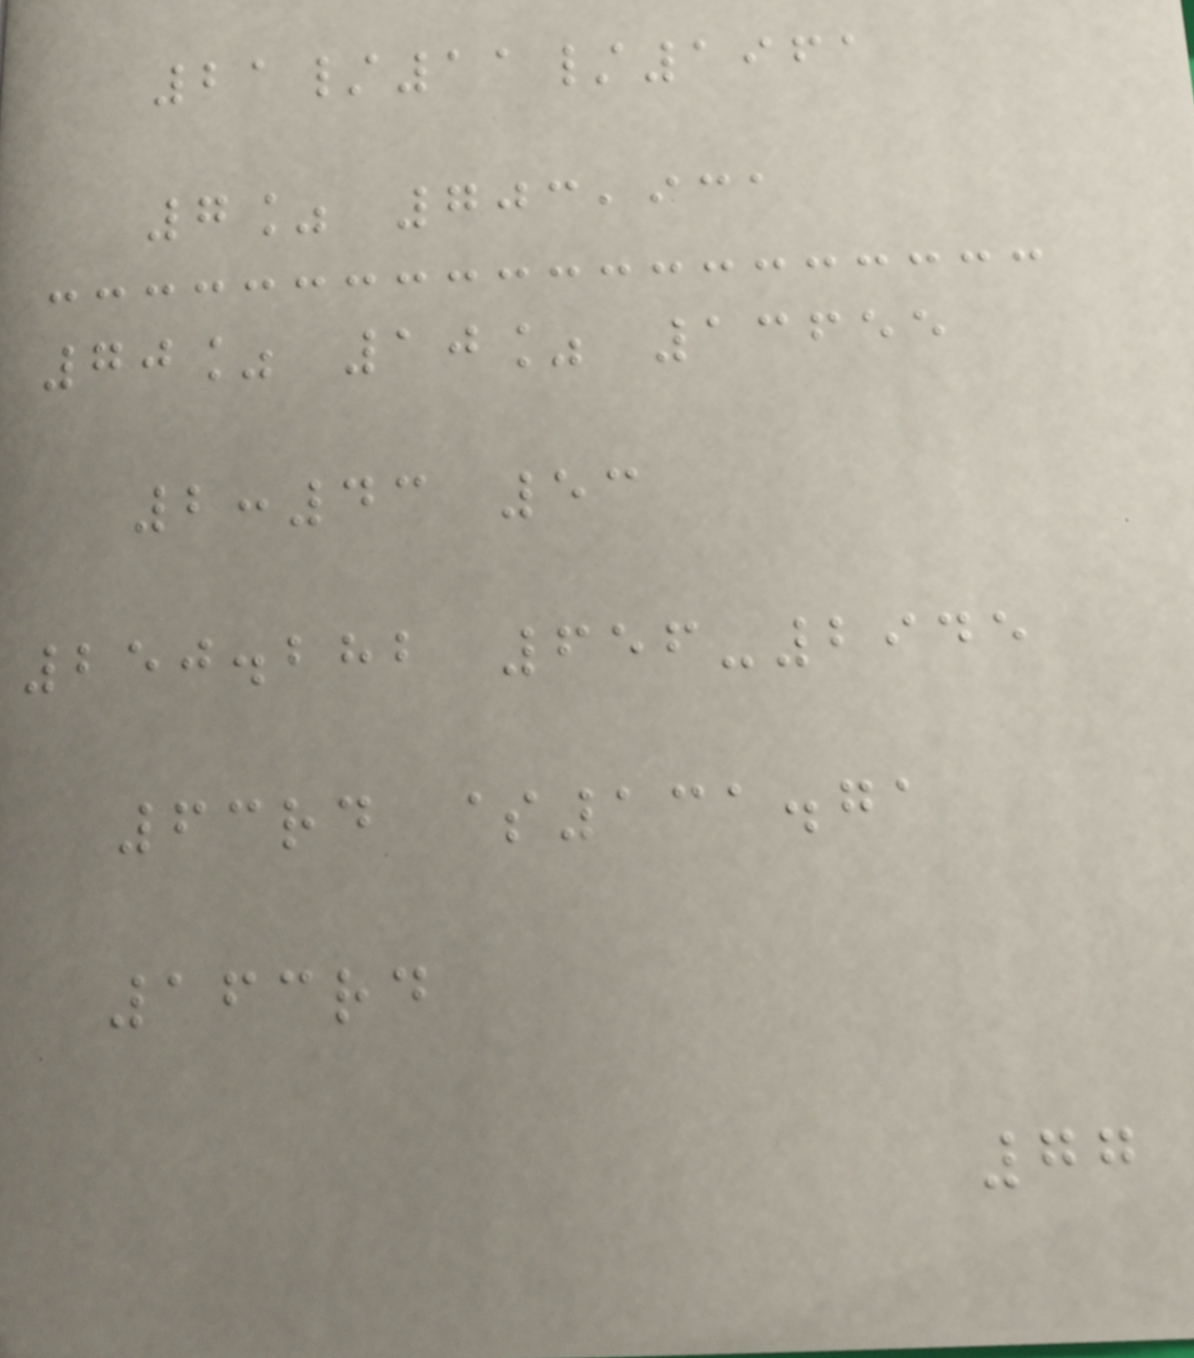21/11/1961
7% 703,931
70% 10% 13655
2:43 53
250.282 656-2945
63rd $131.71
163rd
77
